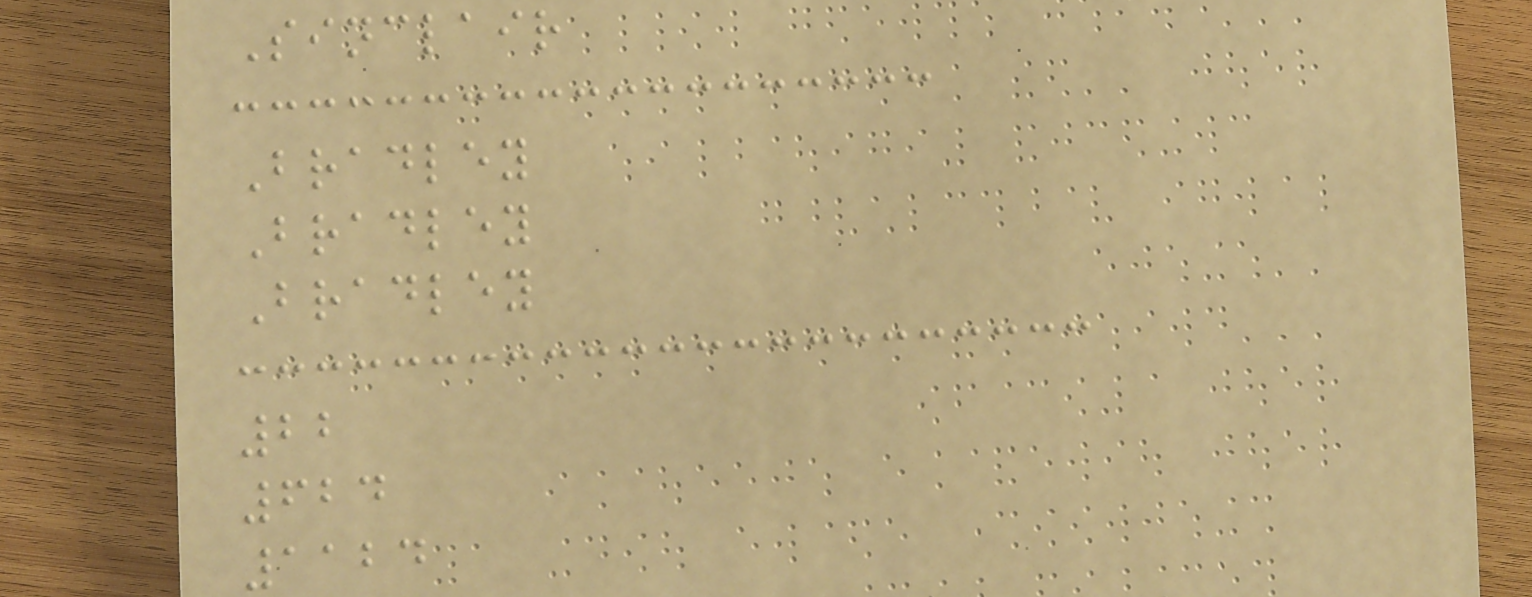Sinclair
Bradley
Bradley
Bradley
22
624
1124
